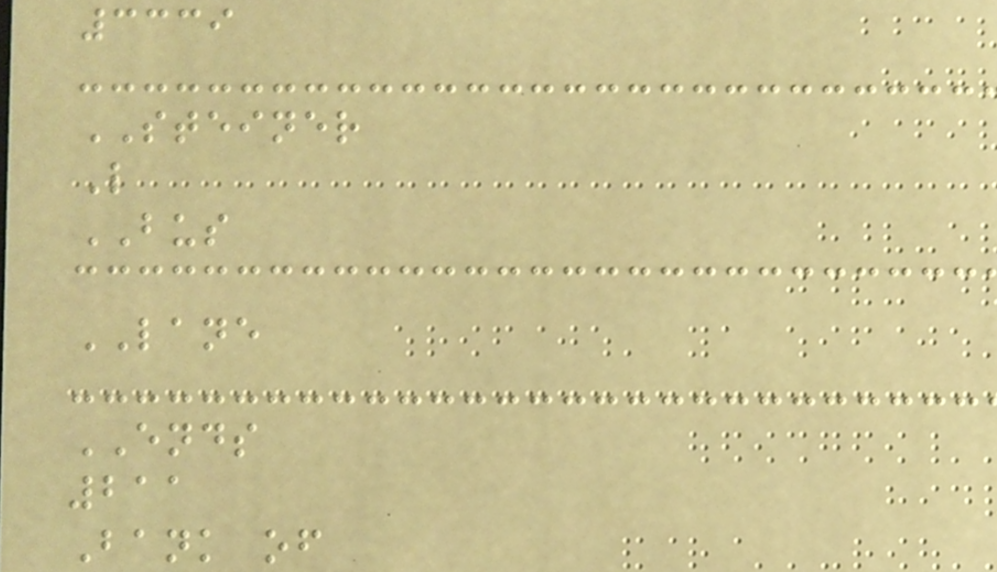3339
STEINER
L
BUS
LANE
ENDS
211
Bank of
